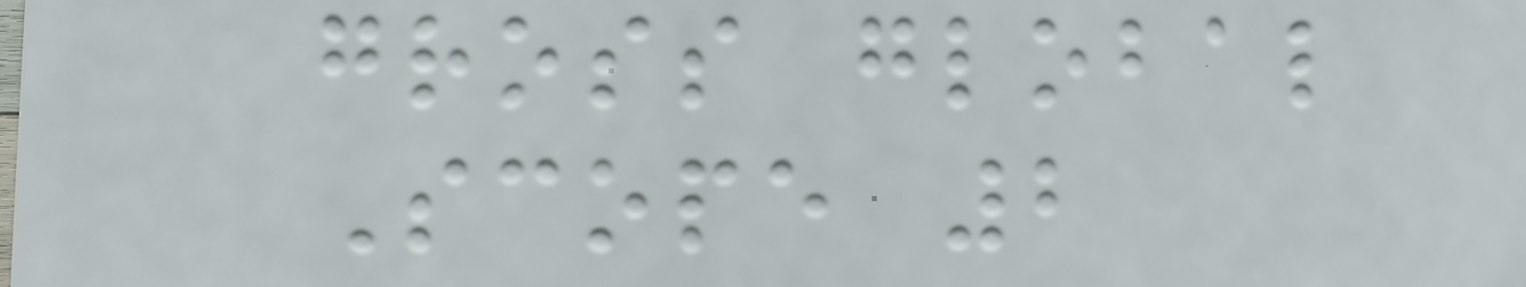gross global
Scope 2
